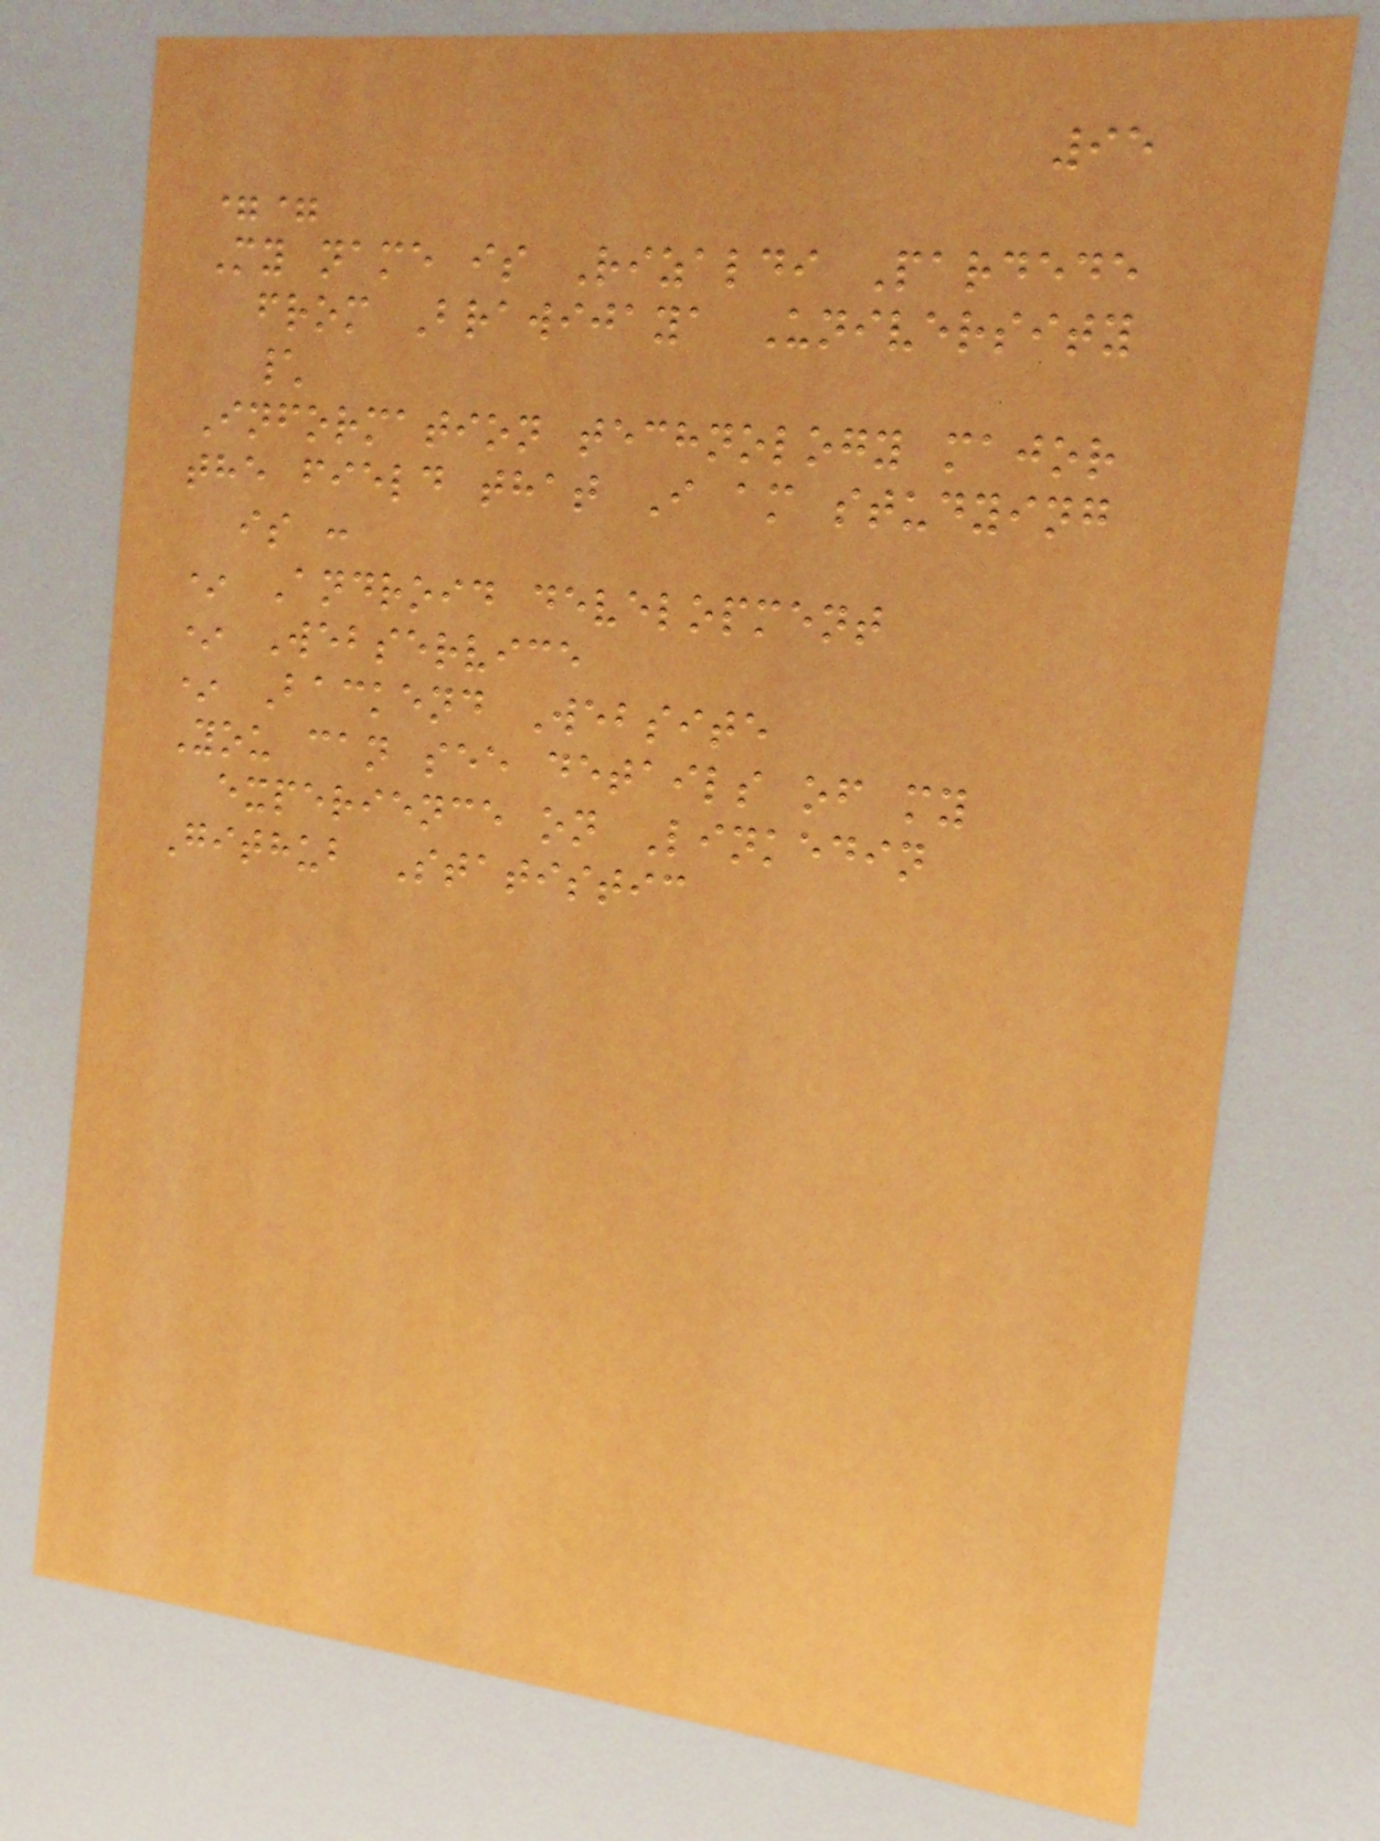95
==
My name is Rizaldi Pardede
from Brawijaya University
\
Information technology major
the field that I am studying
is :
* Android development
* Webservice
* Backend Website
You can see details of my
experience on Linkedin
Github Statistic
